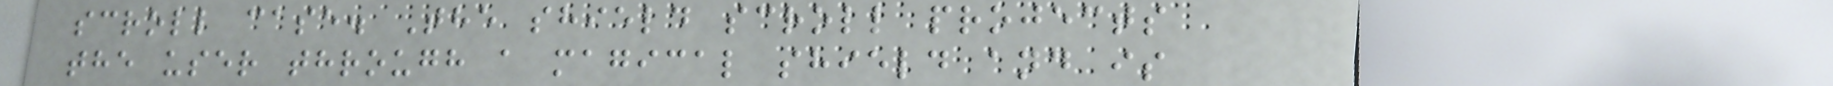scroll case. The shield scroll projects
the user through a magical shield and is
